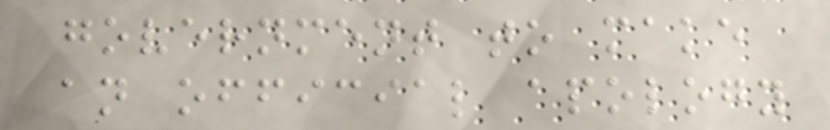government to make
an official apology
